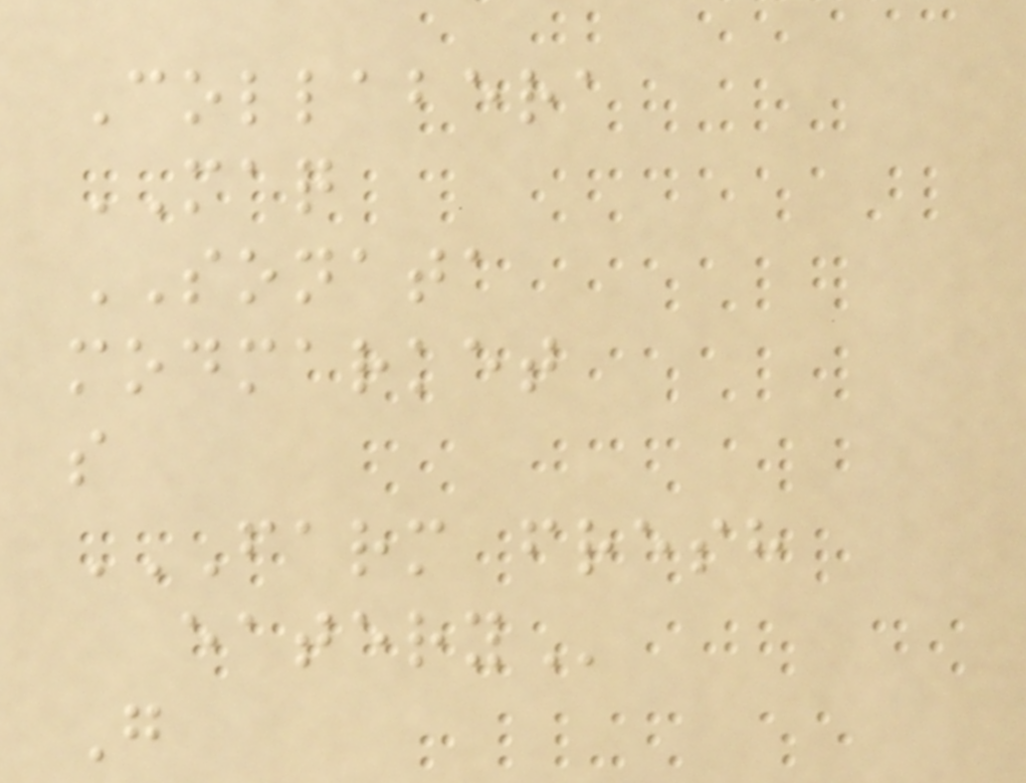Collabera
MAQ
SONATA
modmarket
s
FARM FRESH
EATERY
G
